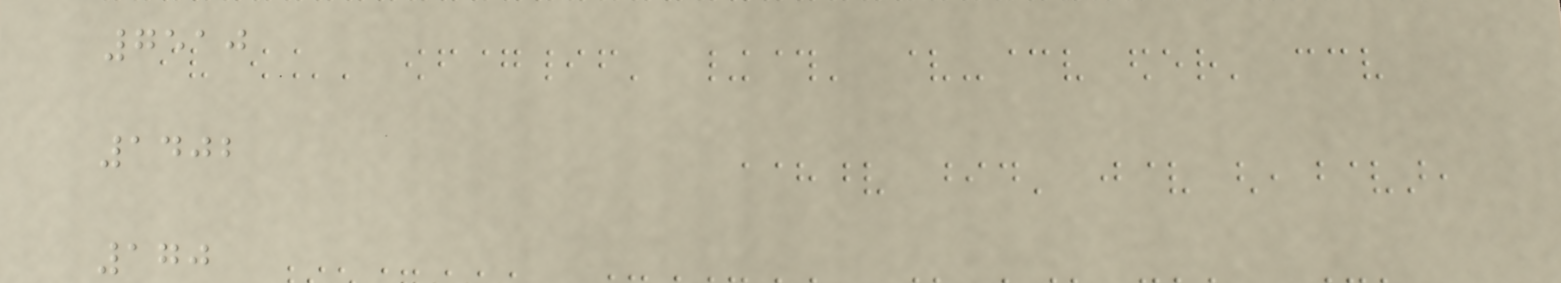7510
1402
170
